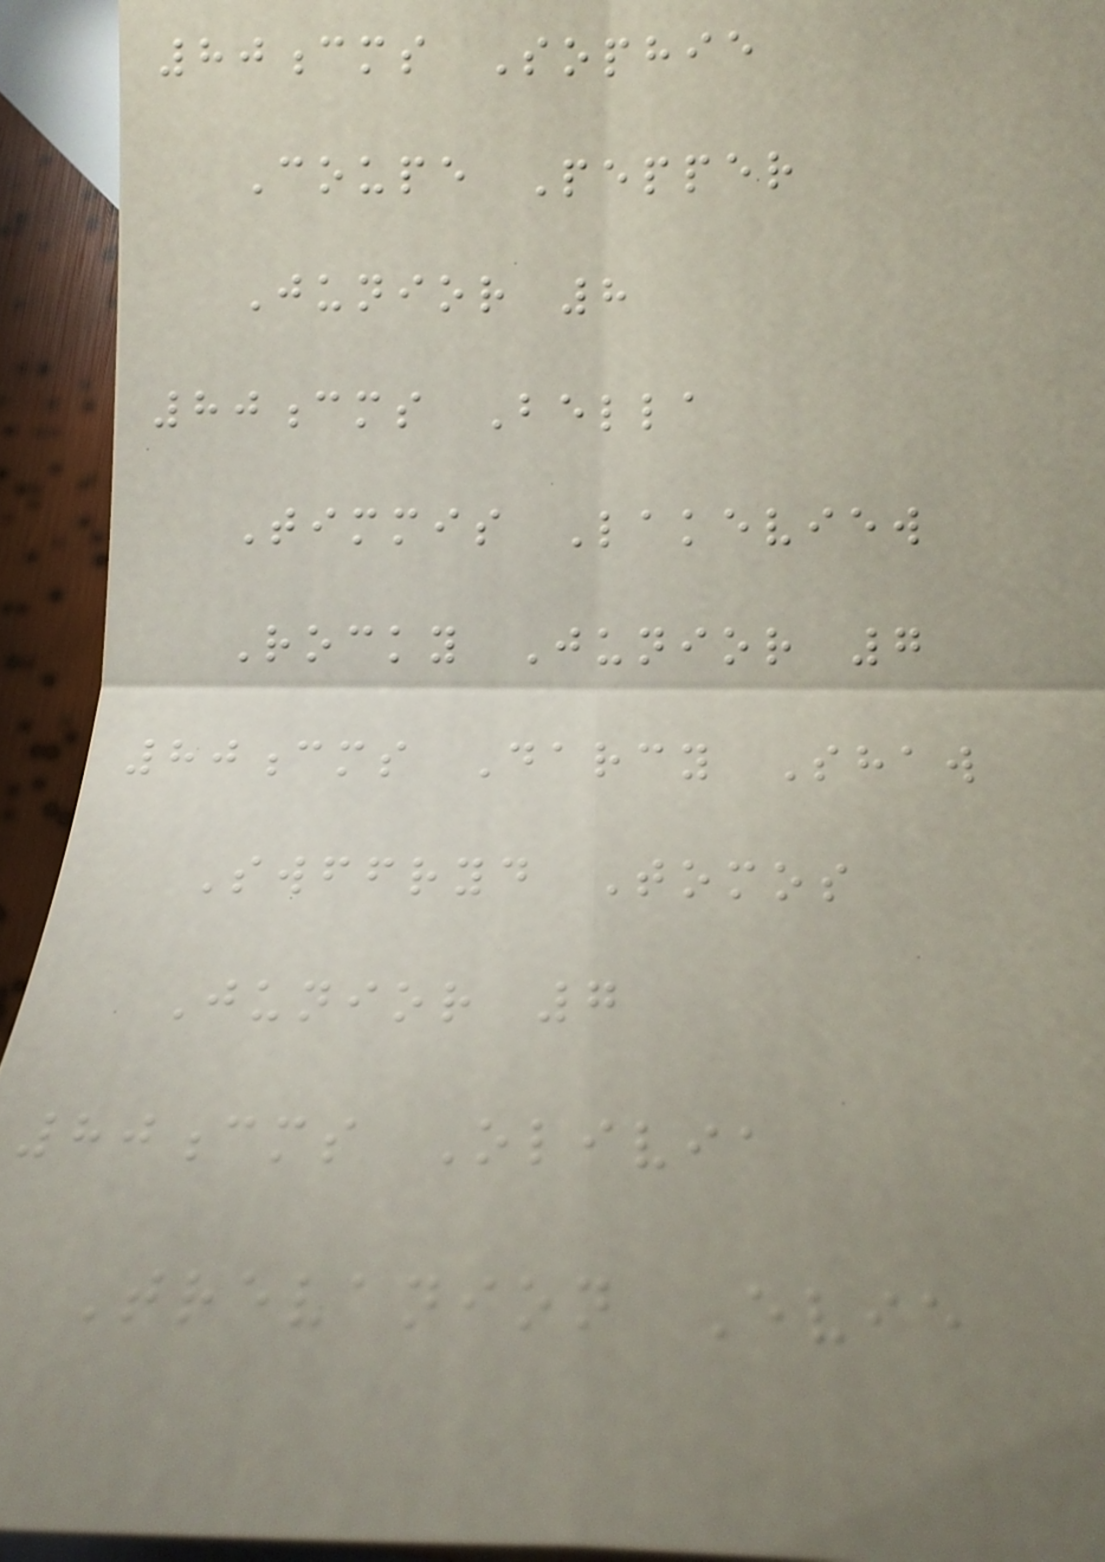80cms Sophie
Coupe Pepper
Junior 8
80cms Bella
Timmis Lakeview
Rocky Junior 7
80cms Darcy Shaw
Swffryd Tomos
Junior 7
80cms Olivia
Trevanion Evie
